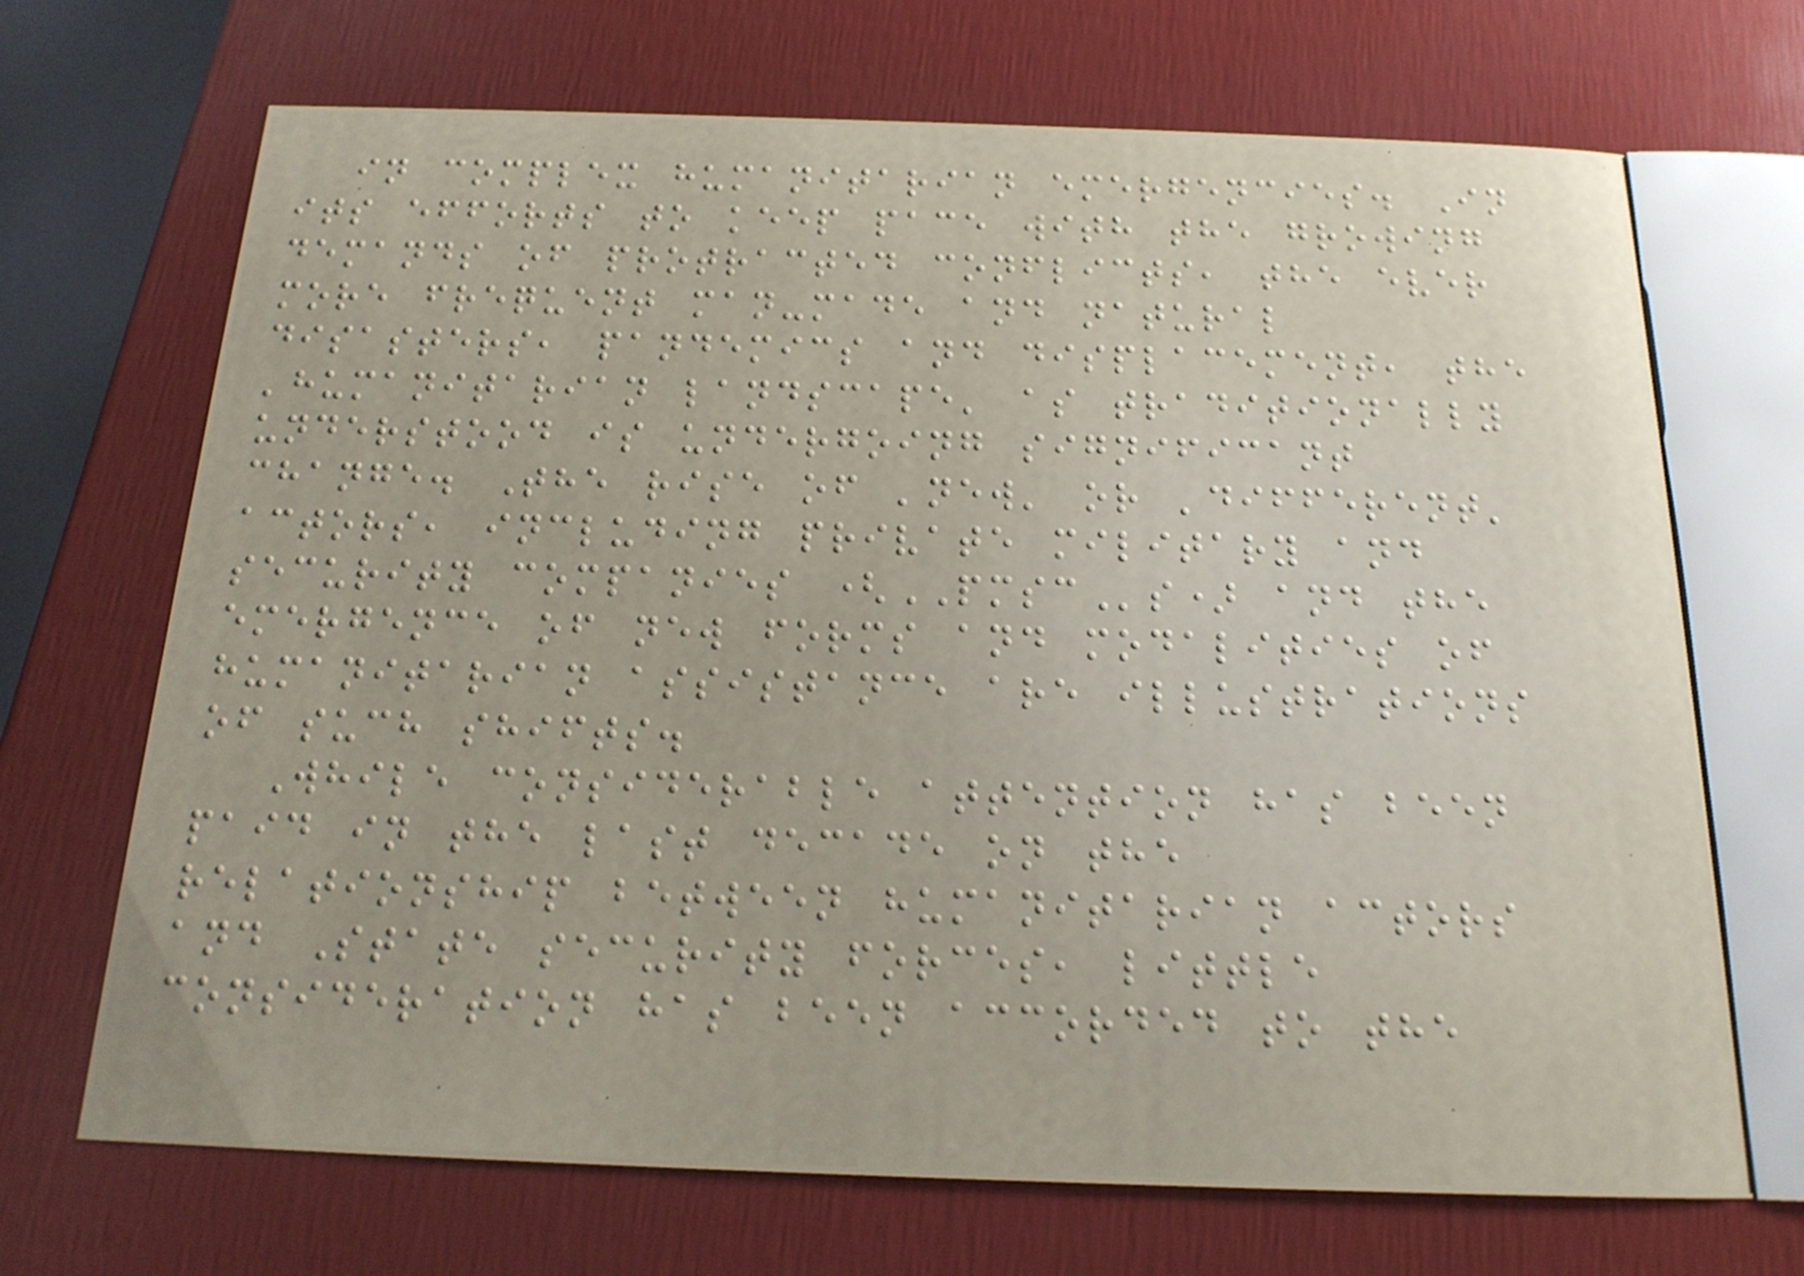in complex humanitarian emergencies. In
its efforts to keep pace with the growing
demands of protracted conflicts, the ever
more frequent man-made and natural
disasters, pandemics and displacement, the
'humanitarian landscape' as traditionally
understood is undergoing significant
change. The rise of 'new' or 'different'
actors, including private military and
security companies (PMSCs) and the
emergence of new forms and modalities of
humanitarian assistance are illustrations
of such shifts.
While considerable attention has been
paid in the last decade on the
relationship between humanitarian actors
and State security forces, little
consideration has been accorded to the
